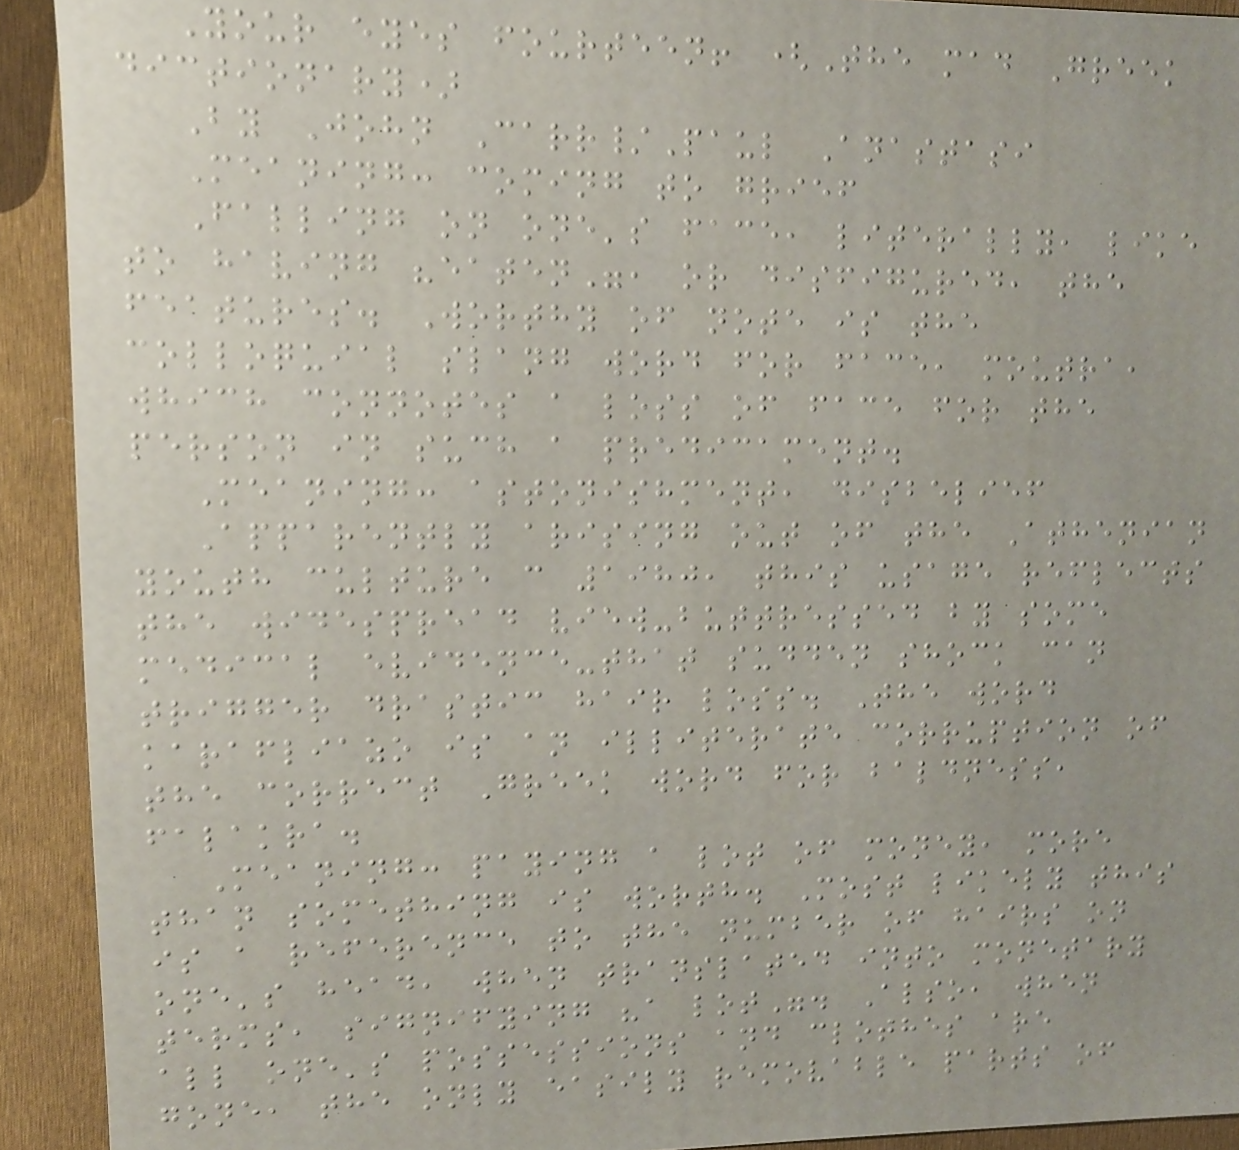Your eyes fourteen! (The mad Greek
dictionary)
By John Carr/Paul Anastasi
Meaning: coming to grief
Falling on one's face, literally, like
to having "eaten", or disfigured, the
features. Worthy of note is the
colloquial slang word for face, moutra,
which connotes a loss of face for the
person in such a predicament.
Meaning: astonishment, disbelief
Apparently arising out of the Athenian
youth culture c 1980, this usage reflects
the widespread view-buttressed by some
medical evidence-that sudden shock can
trigger drastic hair loss. The word
karafliazo is an illiterate corruption of
the correct Greek word for baldness,
falakra.
Meaning: paying a lot of money, more
than something is worth. Most likely this
is a reference to the number of hairs on
one's head, when translated into monetary
terms, signifying "a lot". Also, when
all one's possessions and clothes are
gone, the only easily removable parts of
